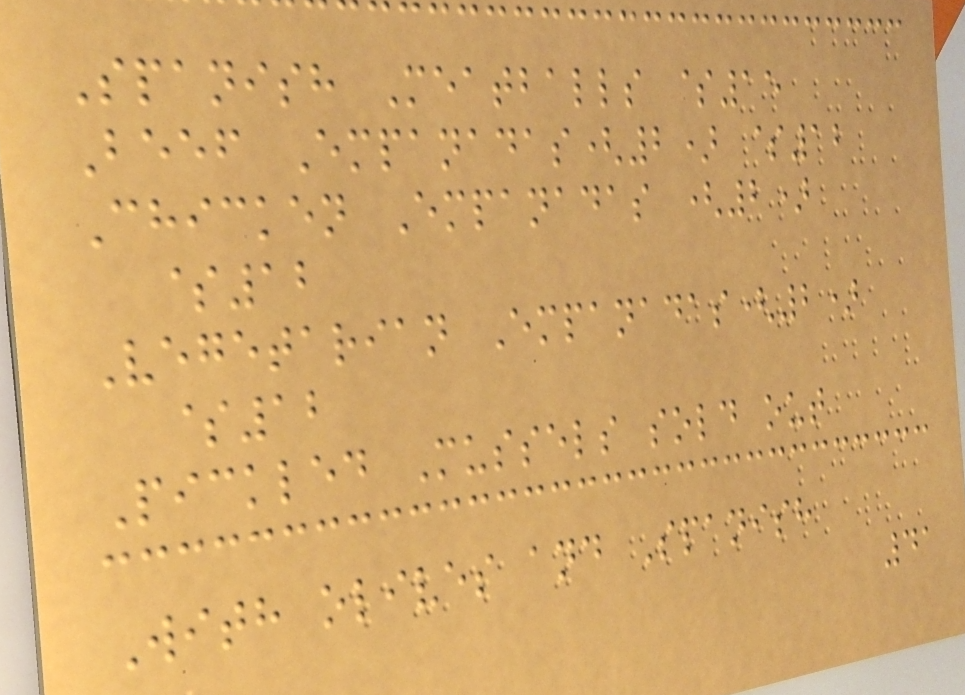Spanish Meatballs $15
Beef Empanadas(2) $12
Chicken Empanadas (2)
$12
Vegetarian Empanadas(2)
$12
Pickled Mussels sold out
With olives and Spanish
41
